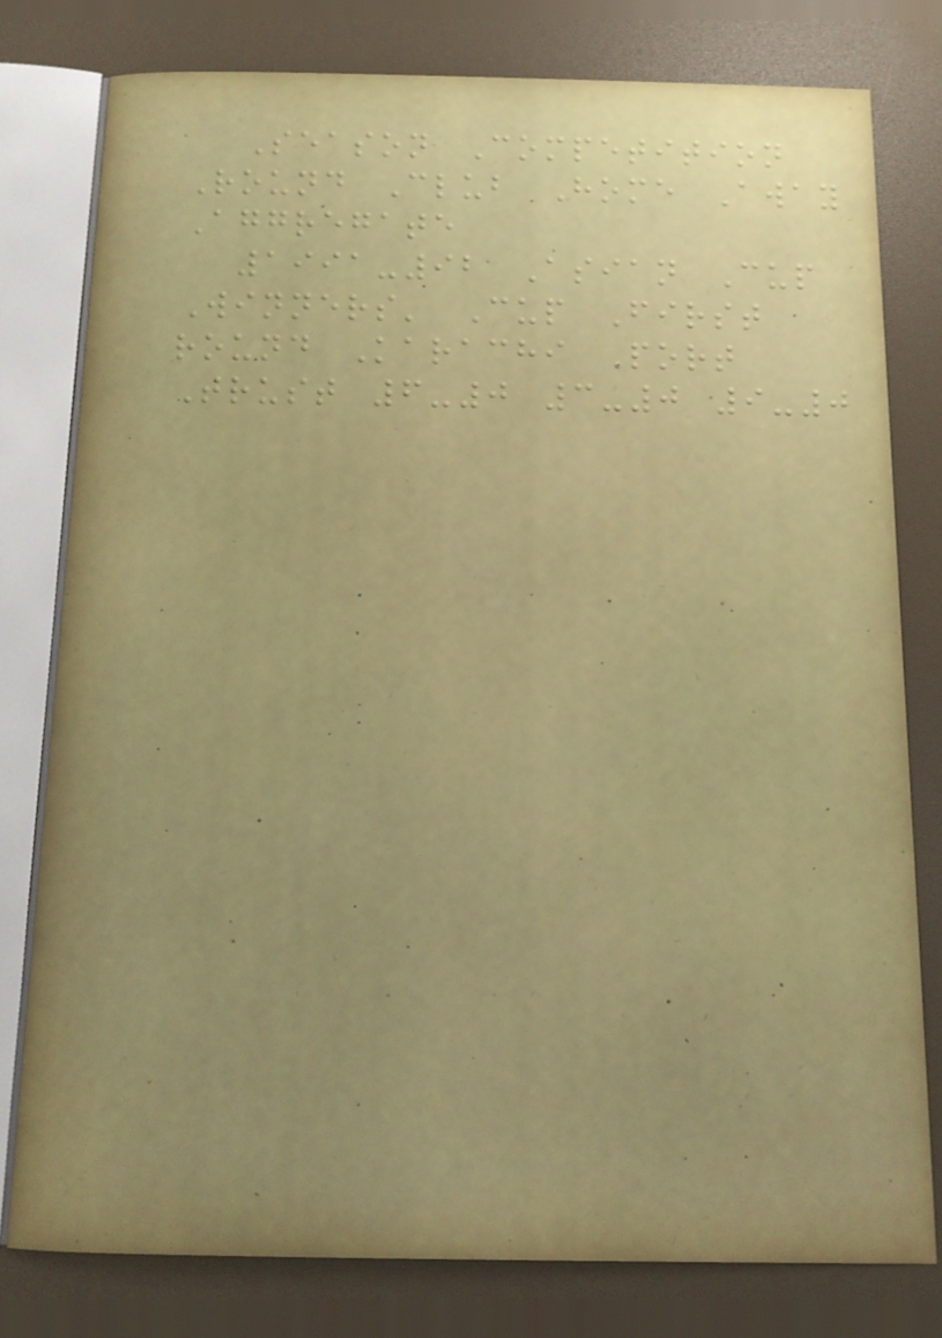Season Competition
Round Club Home Away
Aggregate
1991-92 Asian Cup
Winners' Cup First
round Karachi Port
Trust 6-0 3-0 9-0
